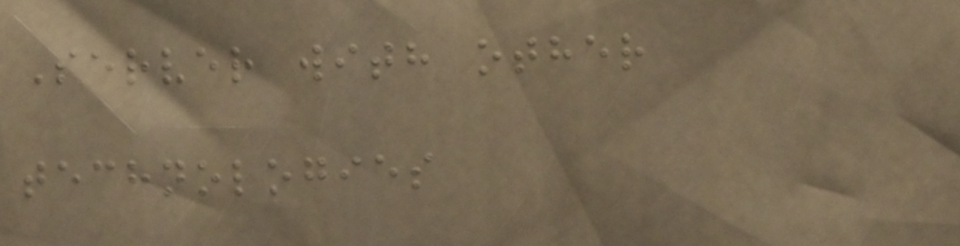Server with other
technologies
